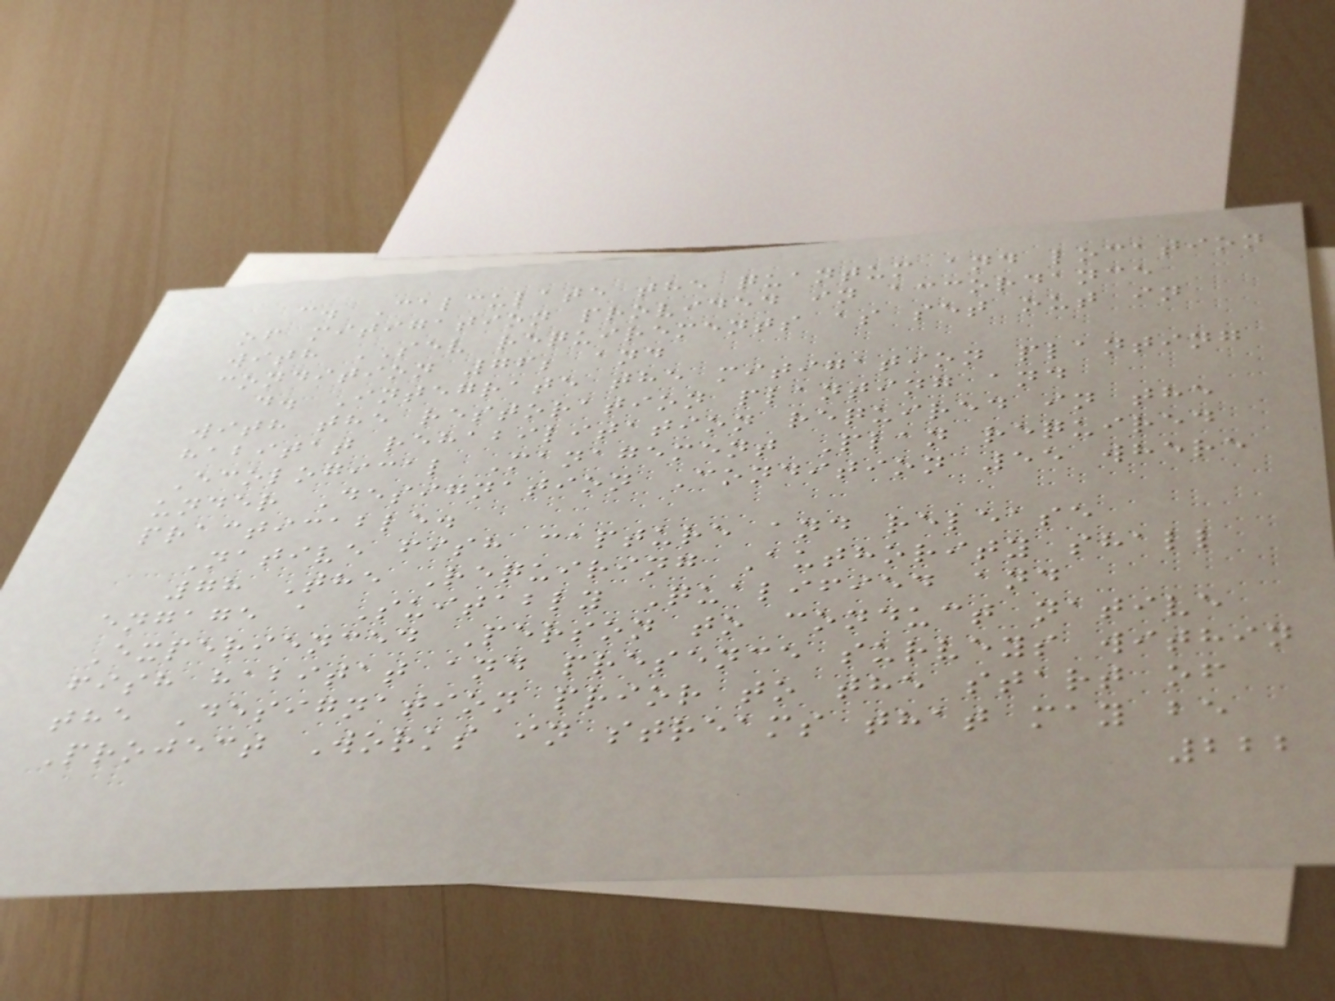c. Calculate the quantum and location
of mitigation provided in accordance
with SEV requirements as set out in
condition 76; and
d. Integrate the mitigation planting
with the restoration planting and
habitat rehabilitation required in the
Ecological Management Plan required
under Designation Condition 55 where
practicable.
Native fish capture and release
78 The Requiring Authority shall
engage a Suitably Qualified and
Experienced Person to conduct native
fish habitat and presence surveys within
the Designation prior to the start of
Project Works in streams that may be
222
